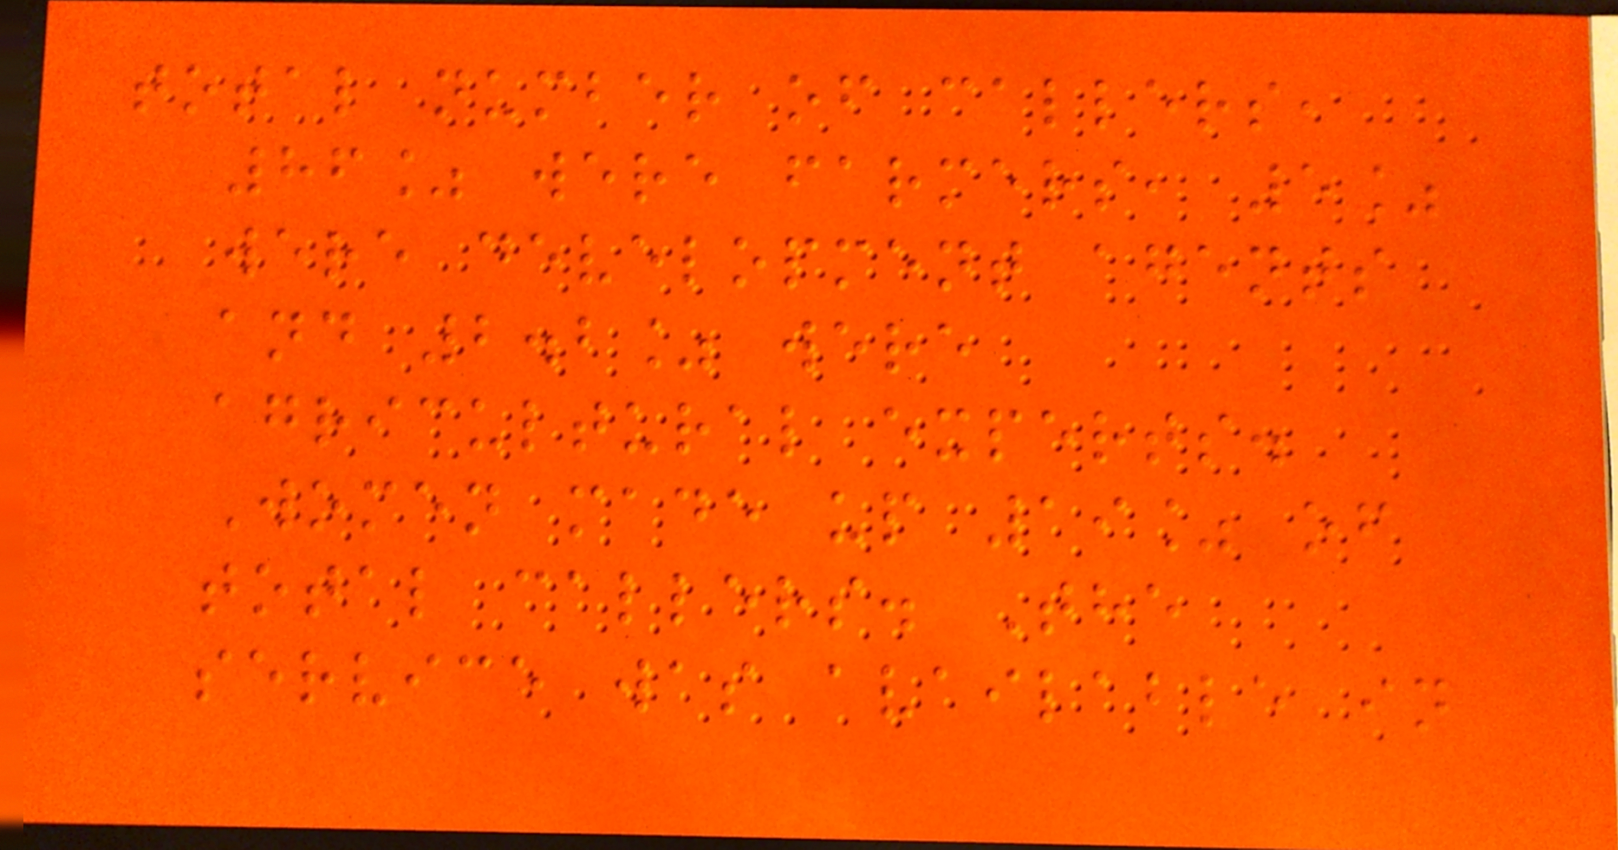total number of callers,
86% were farmers, 5%
were development agents
and 2.2% were
agricultural experts.
Women made up 19% of
total callers. The
service was available in
